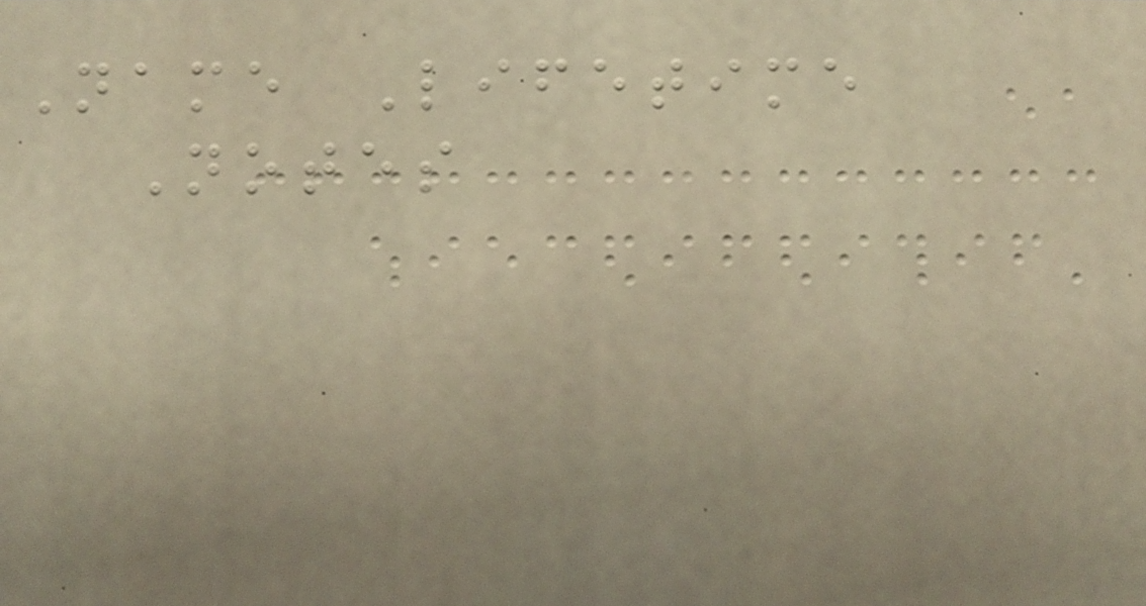Name Lifetime
Notes
